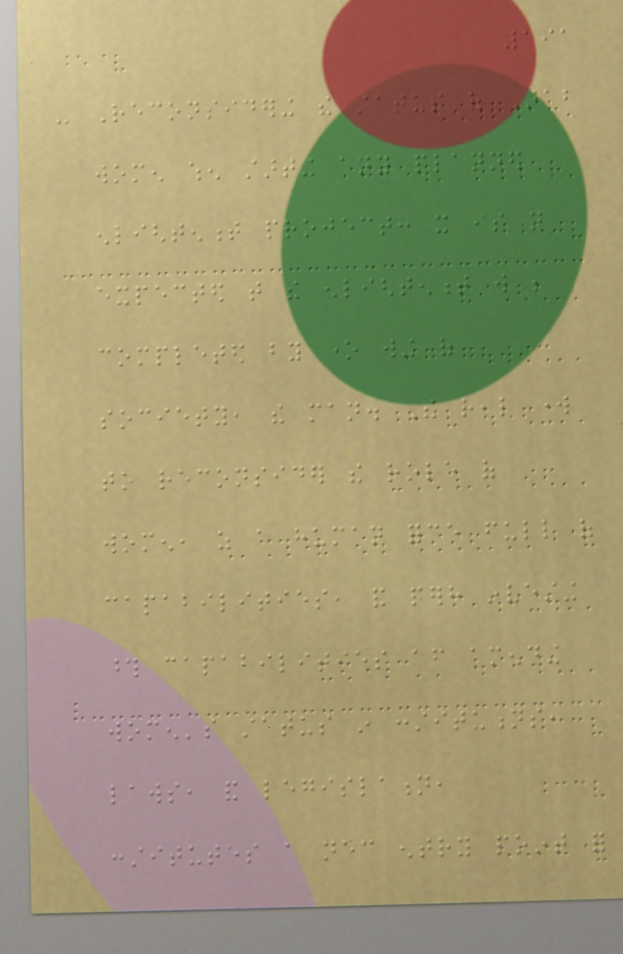191
- Reconsidering the status of Arab
women when starting any planned
enlightenment project: it is not
expected that the enlightenment will be
completed by one wing of
society, the man. The real work
to reconsider the role of
women, as a human force full of
capabilities, and perhaps investing
those capabilities after amending
women's status in constitutions,
laws, and legislation,
constitutes a necessary entry point for
